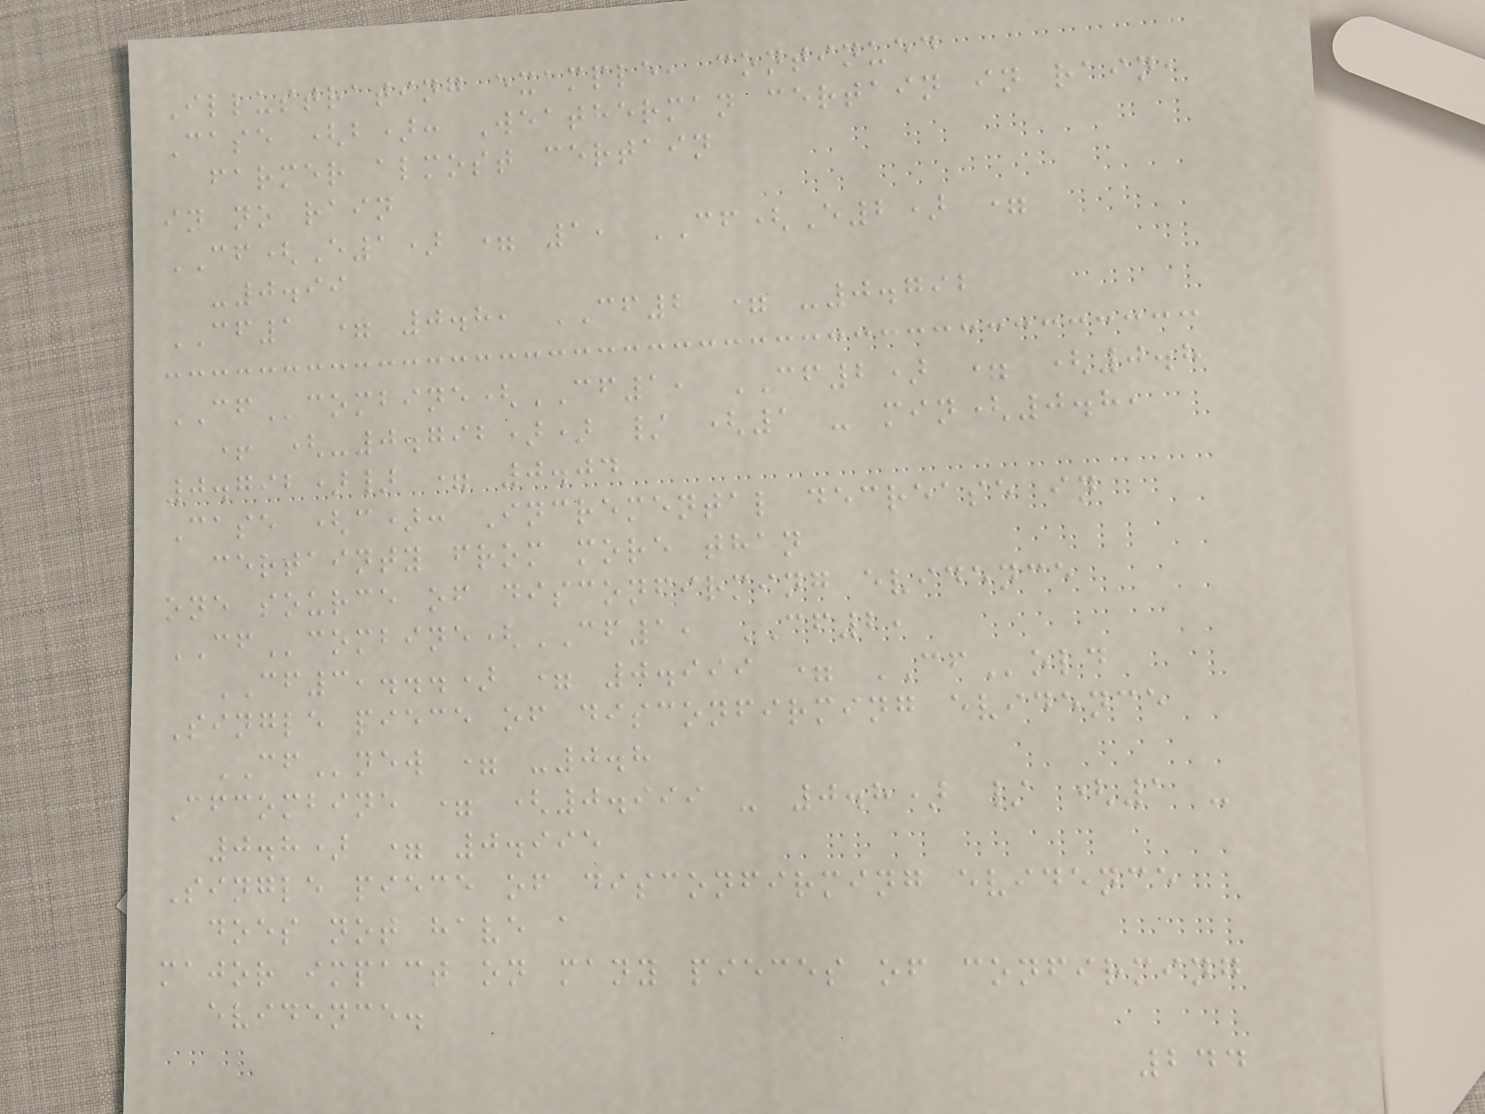Illustrating example, continued
Case (b): Weatherman certain in rain,
farmer almost certain
in no rain
CF(E1) = 1, CF(E2) =
-0.99
CF1 = 0.8, CF2 = -0.792
CFcombine(CF1, CF2) = (0.8
+ (-0.792)) / (1 - min(0.8,
0.792)} = 0.04
Case (c): Incremental decrease in
certainty from more than
one source of disconfirming evidence
CFcombine(CF1, CF2,
CF3,...) = 0.999 = CFold
Single piece of disconfirming evidence
CFnew = -0.8
Cfcombine = (0.999 - 0.8) / (1 -
0.8) = 0.995
Single piece of disconfirming evidence
does not have a
major impact on many pieces of confirming
evidence.
244
